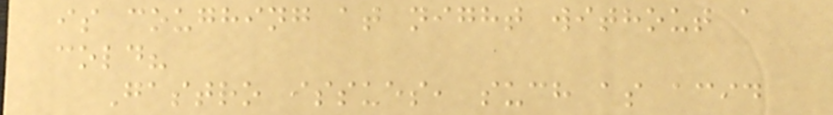is coughing at night without a
cold?
Gastro issues, such as acid
